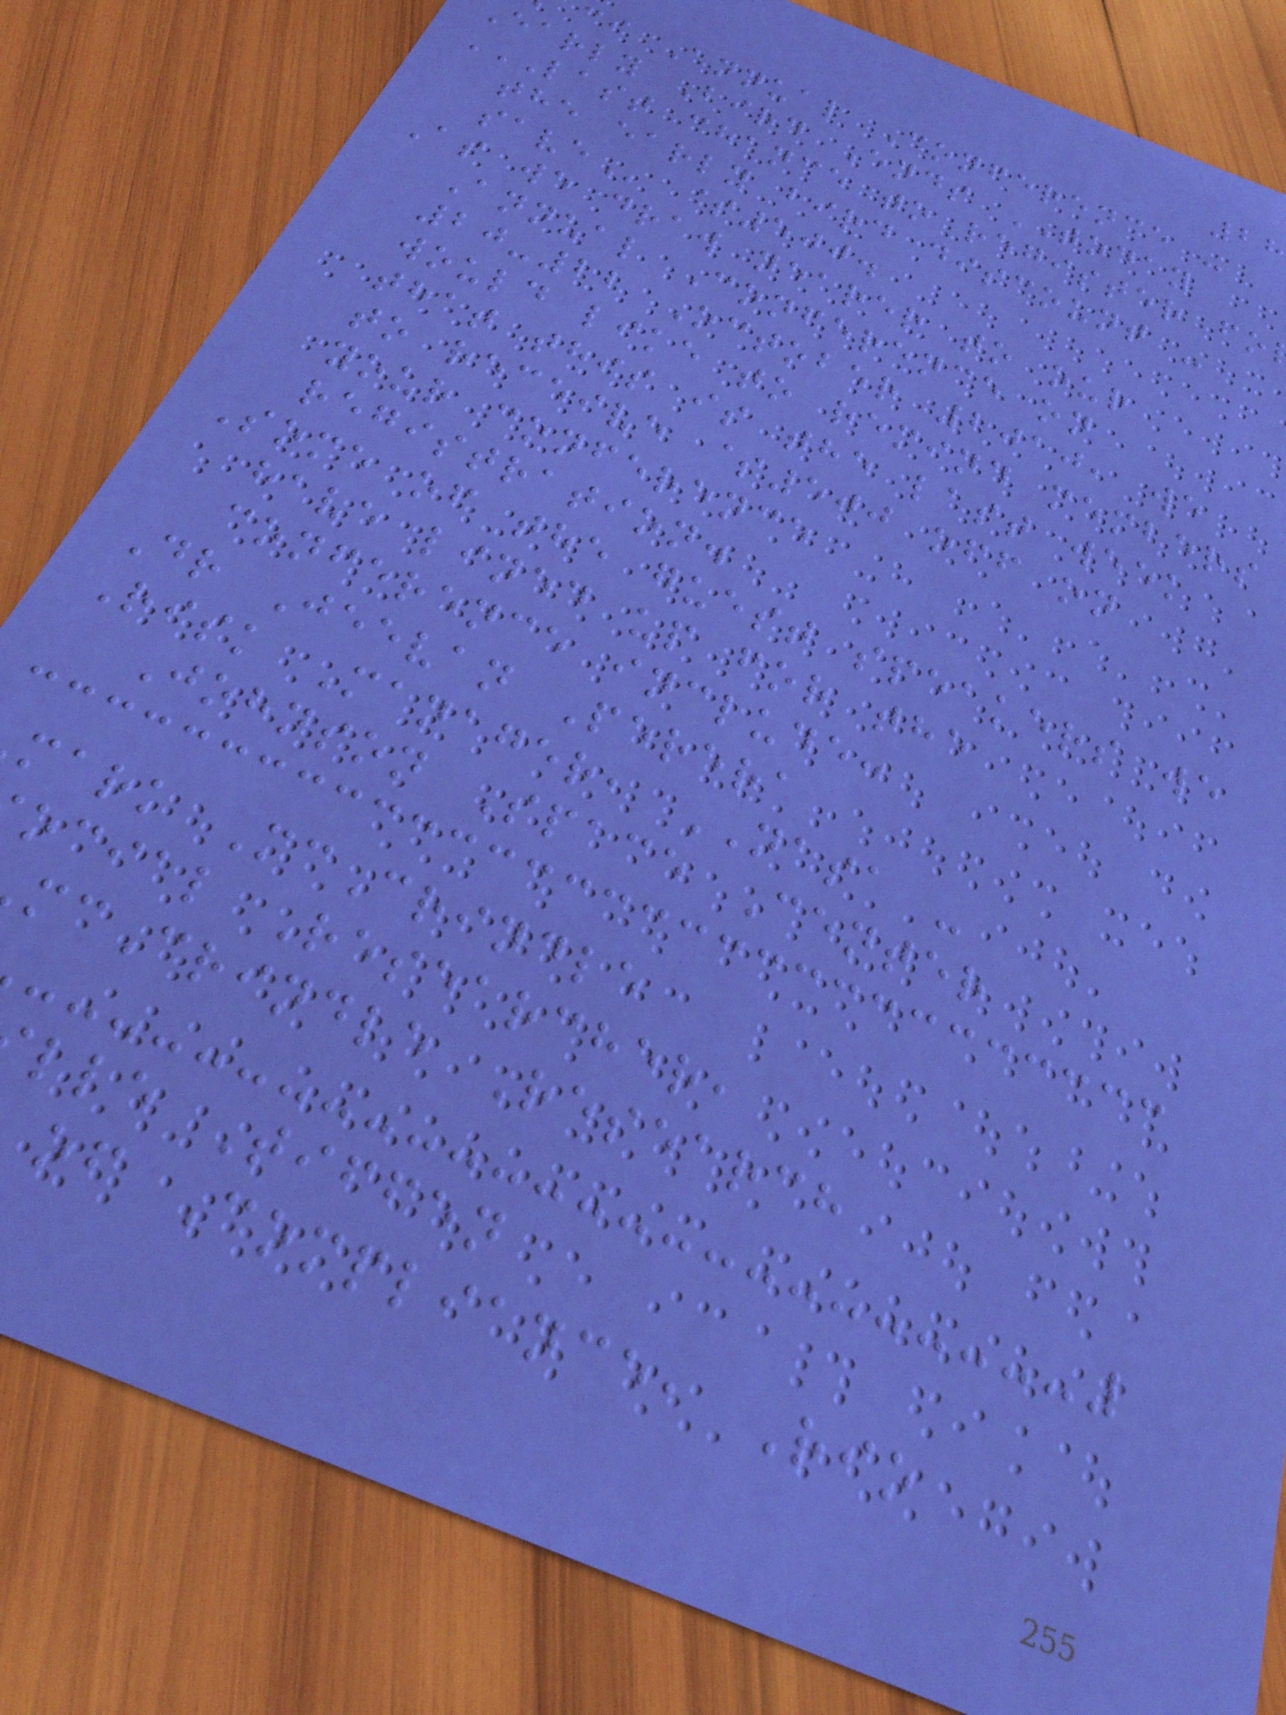ci Annual Conference -
early Bird Ends TODAY
the early bird discount -
$500.
As we draw nearer to our
Annual Conference on
20-22 October 2010, we
would like to remind members
that this is the last week
to receive $500 off on
your conference
registration.
Some of the guest speakers we
have lined up for the
conference include:
Dr Jeevan Perera
Risk Manager, NASA -
Johnson Space Center
mark McCrindle
ocial Researcher,
cCrindle Research
lle Tiffen
of Compliance, Rio
